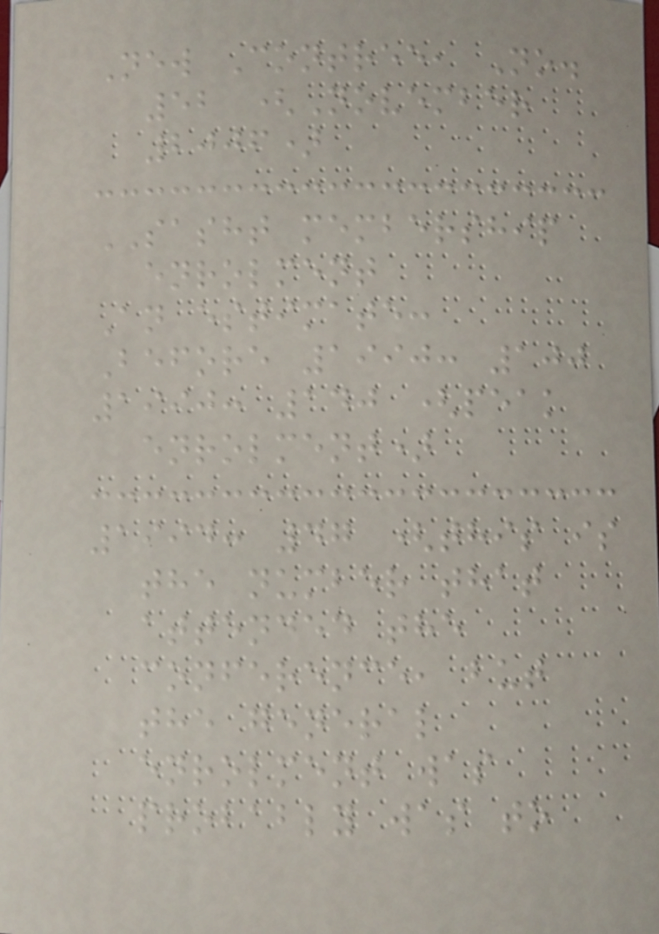New Contree, No.
52 (November
2006)
SASHT membership
enrolment
An estimate:
Before 1990: 100
1990: 140 (peak
enrolment)
1994: 47 (this is
the number that
attended the
conference, but
the general
enrolment was
probably was to
